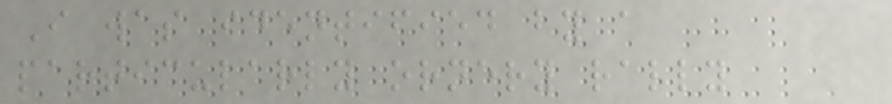I was identified by a
particularly ornery rally
